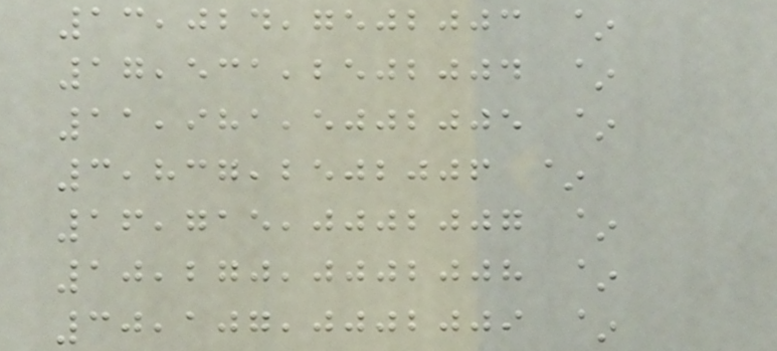13,024,7502003 ~
17,531,2502004 ~
11,981,5002005 ~
3,837,2502006 ~
16,715,0002007 ~
10,270,0002008 ~
30,107,0002009 ~
